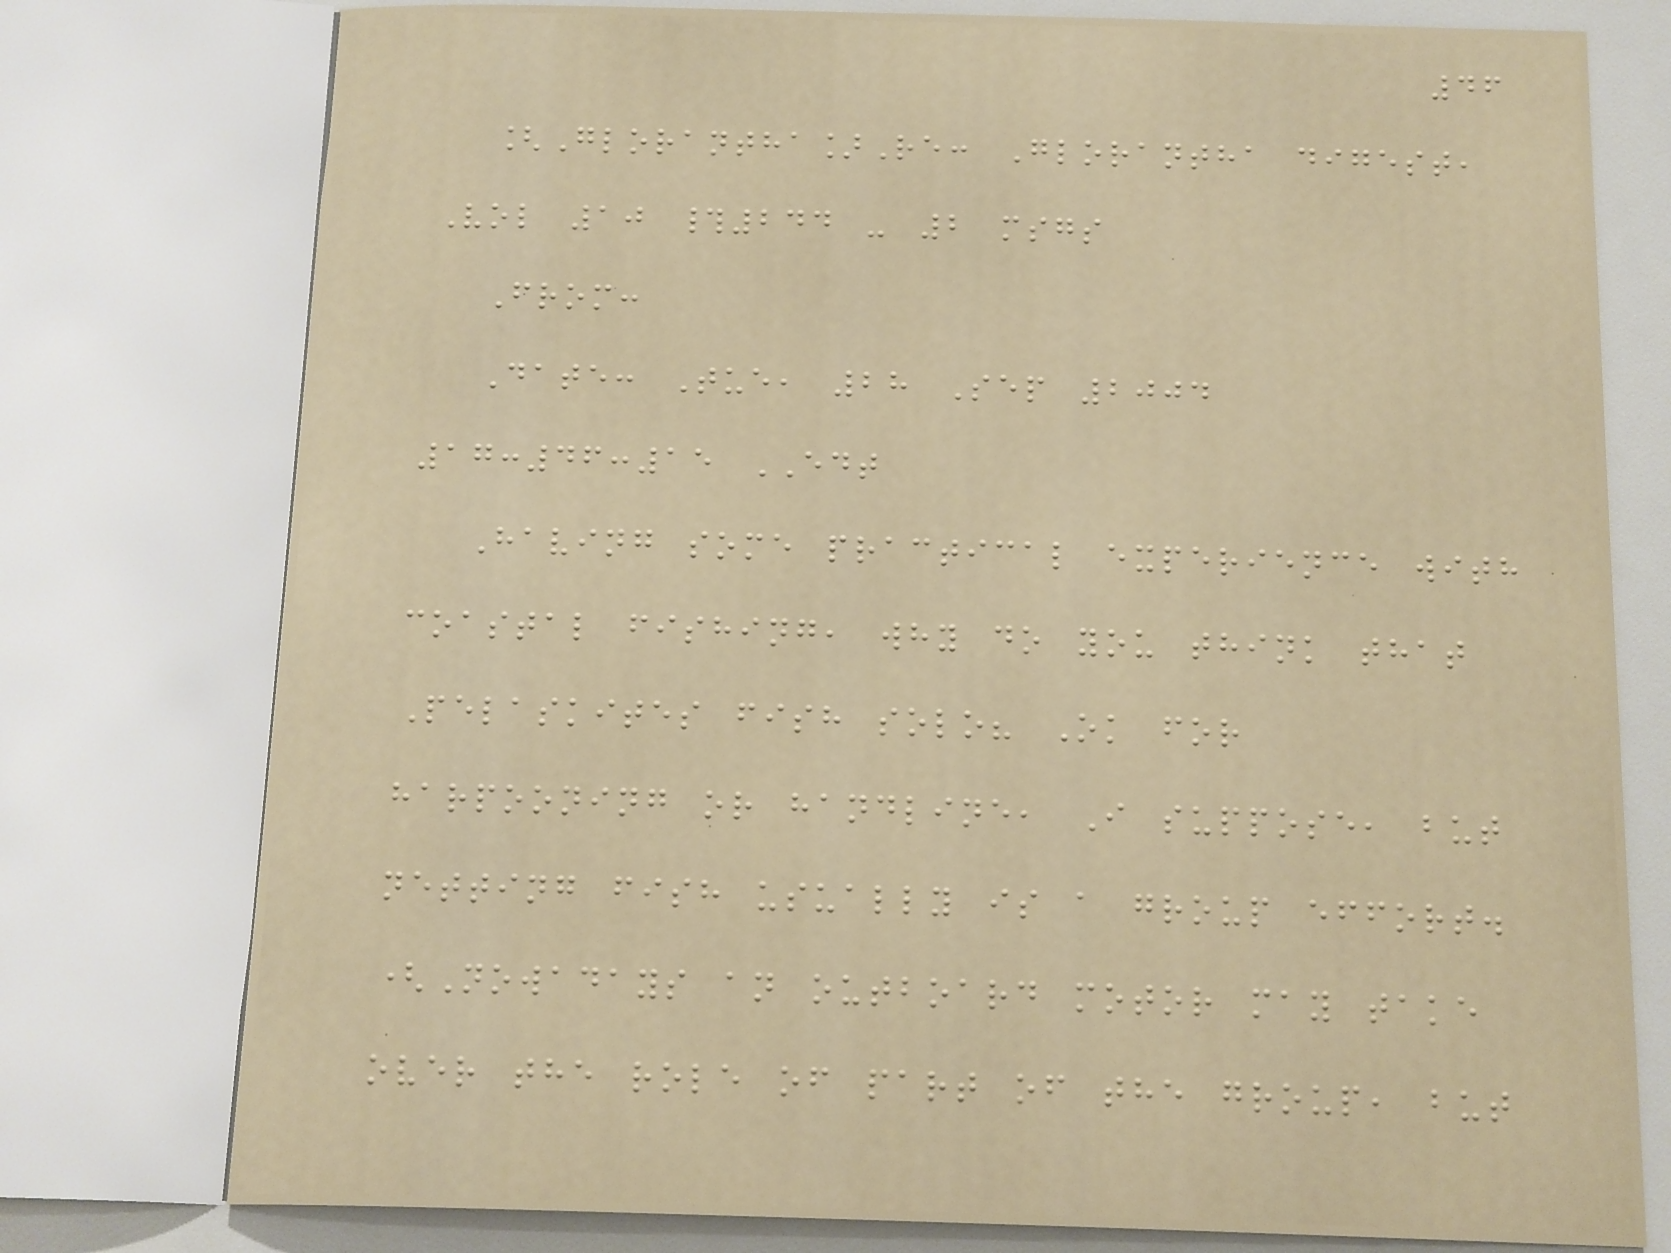46
[Glorantha]Re: Glorantha digest,
Vol 10 #244 - 2 msgs
From:
Date: Tue, 28 Sep 2004
17:46:15 EDT
Having some practical experience with
coastal fishing, why do you think that
Pelaskites fish solo? Ok for
harpooning or handline, I suppose, but
netting fish usually is a group effort.
(Nowadays an outboard motor may take
over the role of part of the group, but
